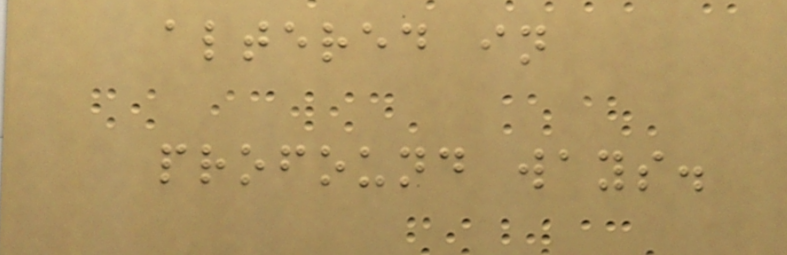altered in
profound ways.
